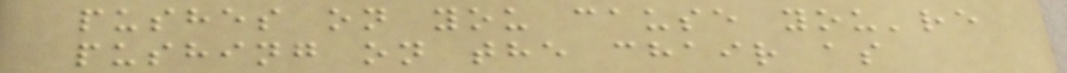pushes on you cause you're
pushing on the chair as
